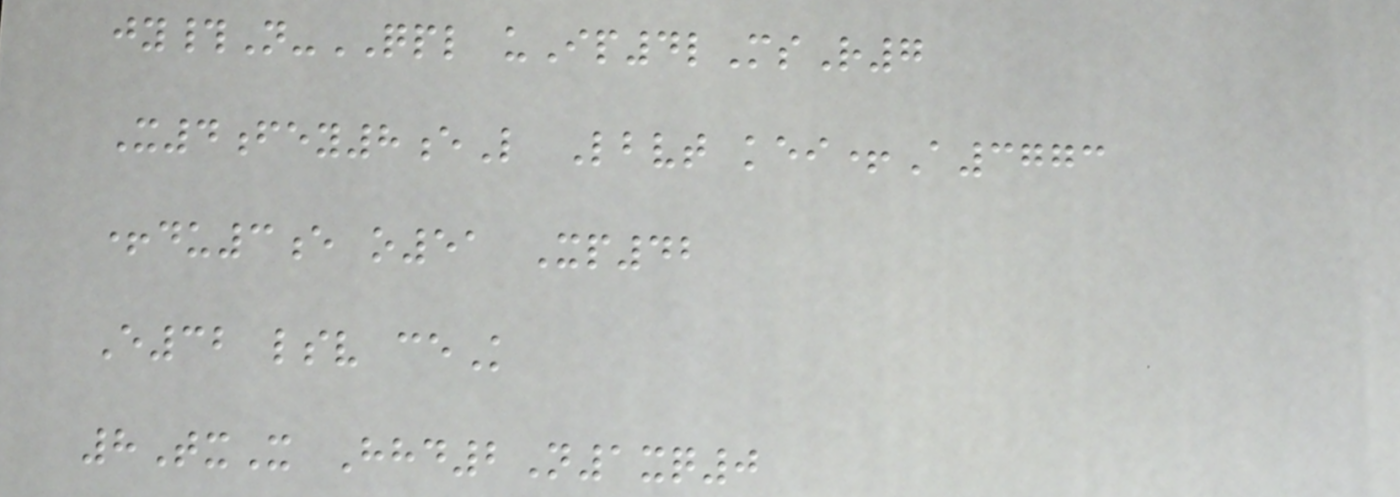jy#N-QPL uIp4lMsR7
X4fey8eL Lbvt kei+A3773
+du3e o51 Xp42
E32 lsv ceK
8TxX Hhd2N1xq0
